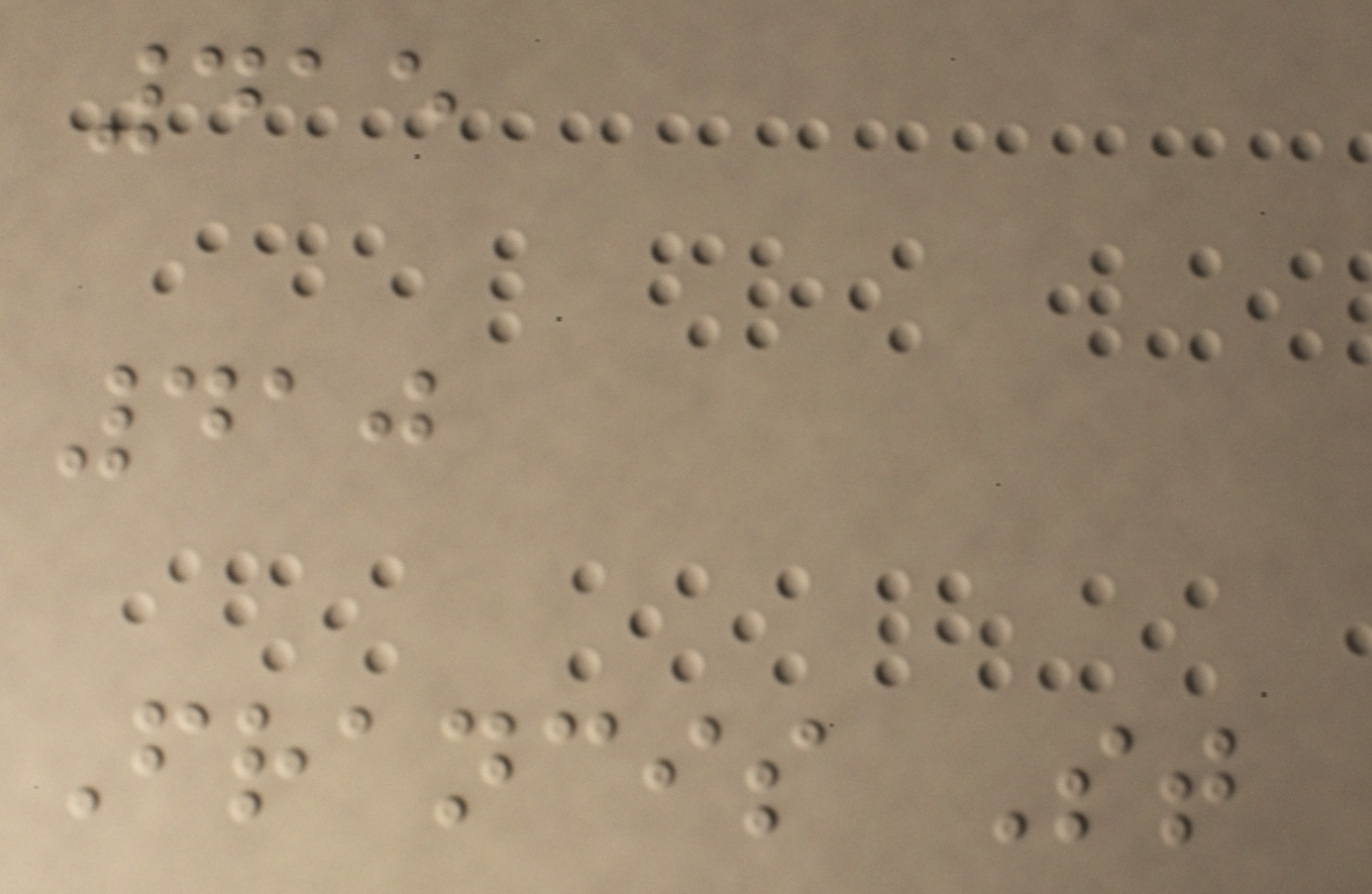415
410
Francis St
